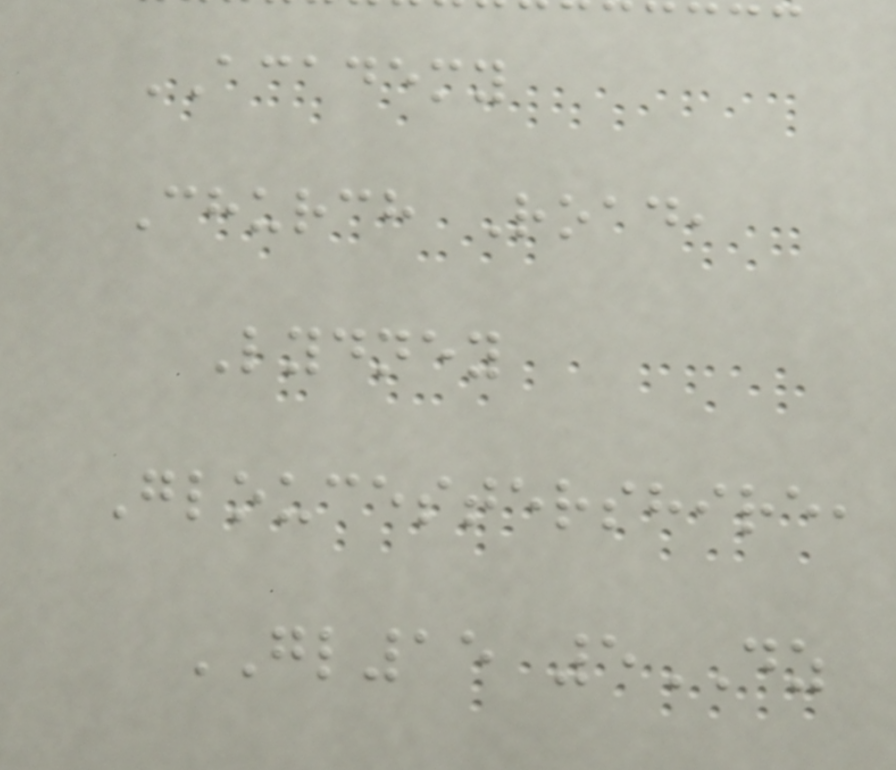ACADEMY
Church Road,
Lydney
Gloucestershire,
GL15 5DZ
